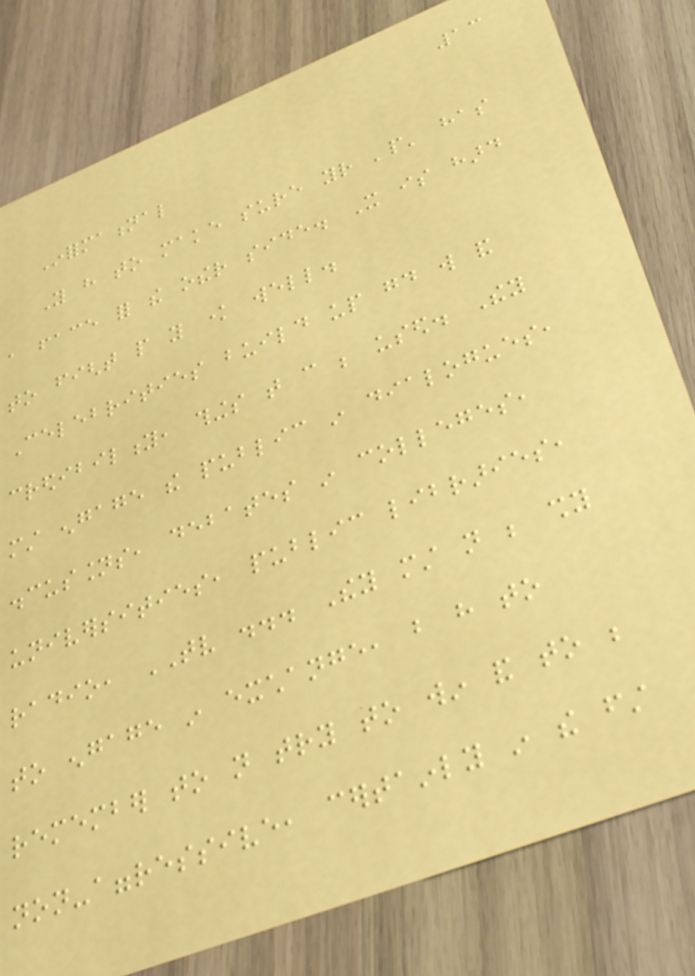13
Informational
You have to make sure your 'people' has
a face for the other side. It is hard
to fight people you know well.
Celebrities build up good will and
credibility, things that can be used. They
must engage the public in dialogues,
discussions, debates in colleges,
universities, public libraries,
radio, TV ... They must not be shy
to engage in exchange, but have to
remember to not try to win and to be
non-aggressive, certainly in the first
